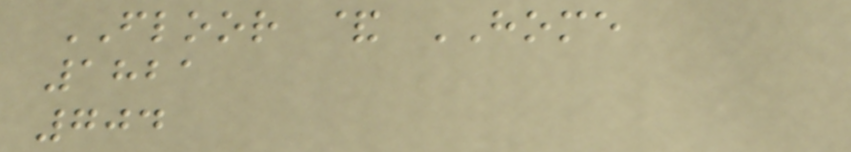FLOOR & HOME
1821
704
